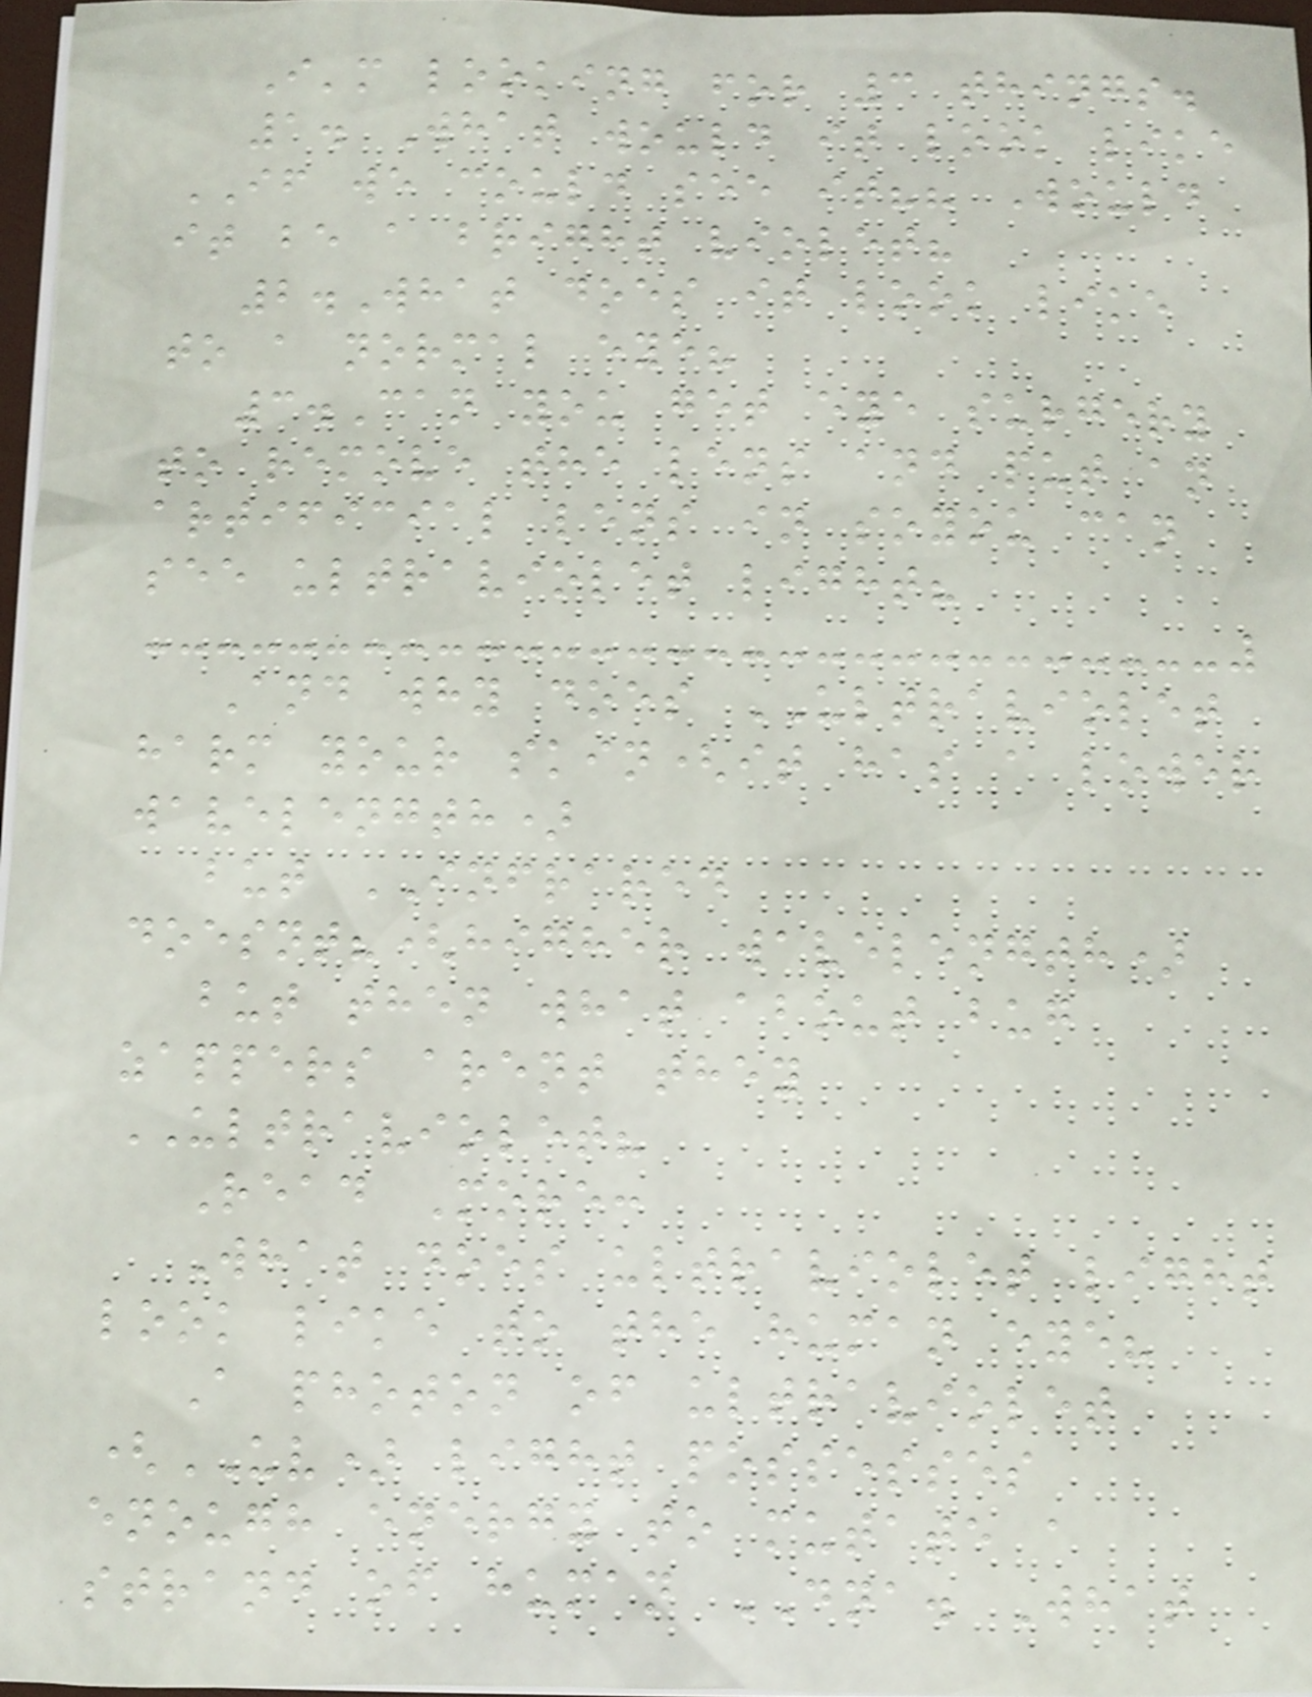I'm looking for 3 things.
1. What would it look like
IF we could see it?? Would
it be a bright violet?
2.What does it look like
to a normal eye?
3.Can you get eye surgery
to remove the lens and put an
artificial lens in soyou can
see ultraviolet light?
And why does ULTRAVIOLET
harm your skin(it has a lower
wavelength)
but INFRARED
doesnt?(higher wavelength)
but then what about bug
zappers arent they
ULTRAVIOLET?
Read More:
What does ultraviolet light
look like to the human eye?
A photon of ultraviolet
(UV) light possesses
enough energy to mutate a
strand of human DNA. What
